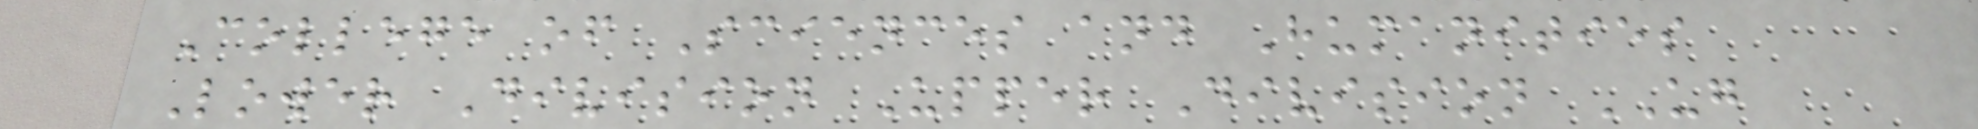College of Sciences and Humanities
Lower Division Upper Division UG
